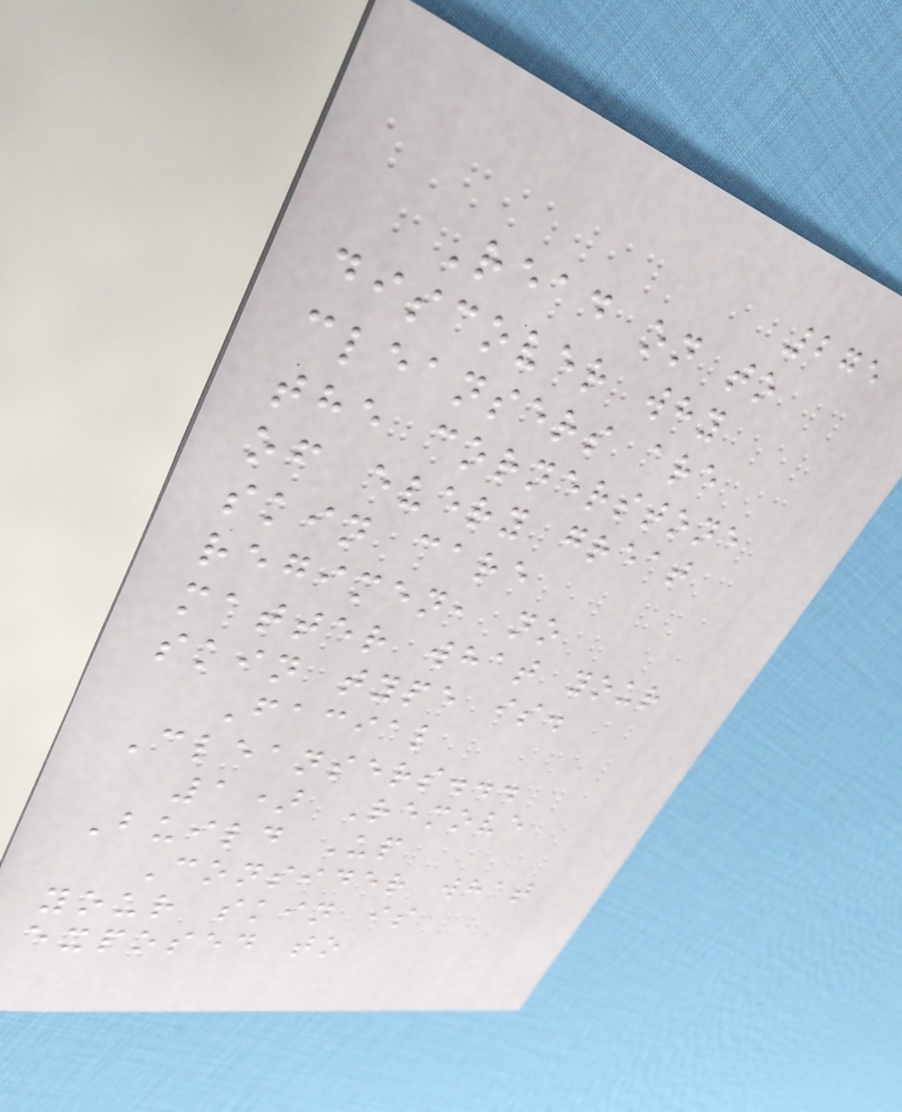275
Read on to
discover why
cleansers are
the cornerstone
of every great
skin care
regimen, no
matter what your
skin type is.
Facial
Cleansers...
1) Remove
Build Up
Consider what
your skin is
exposed to
